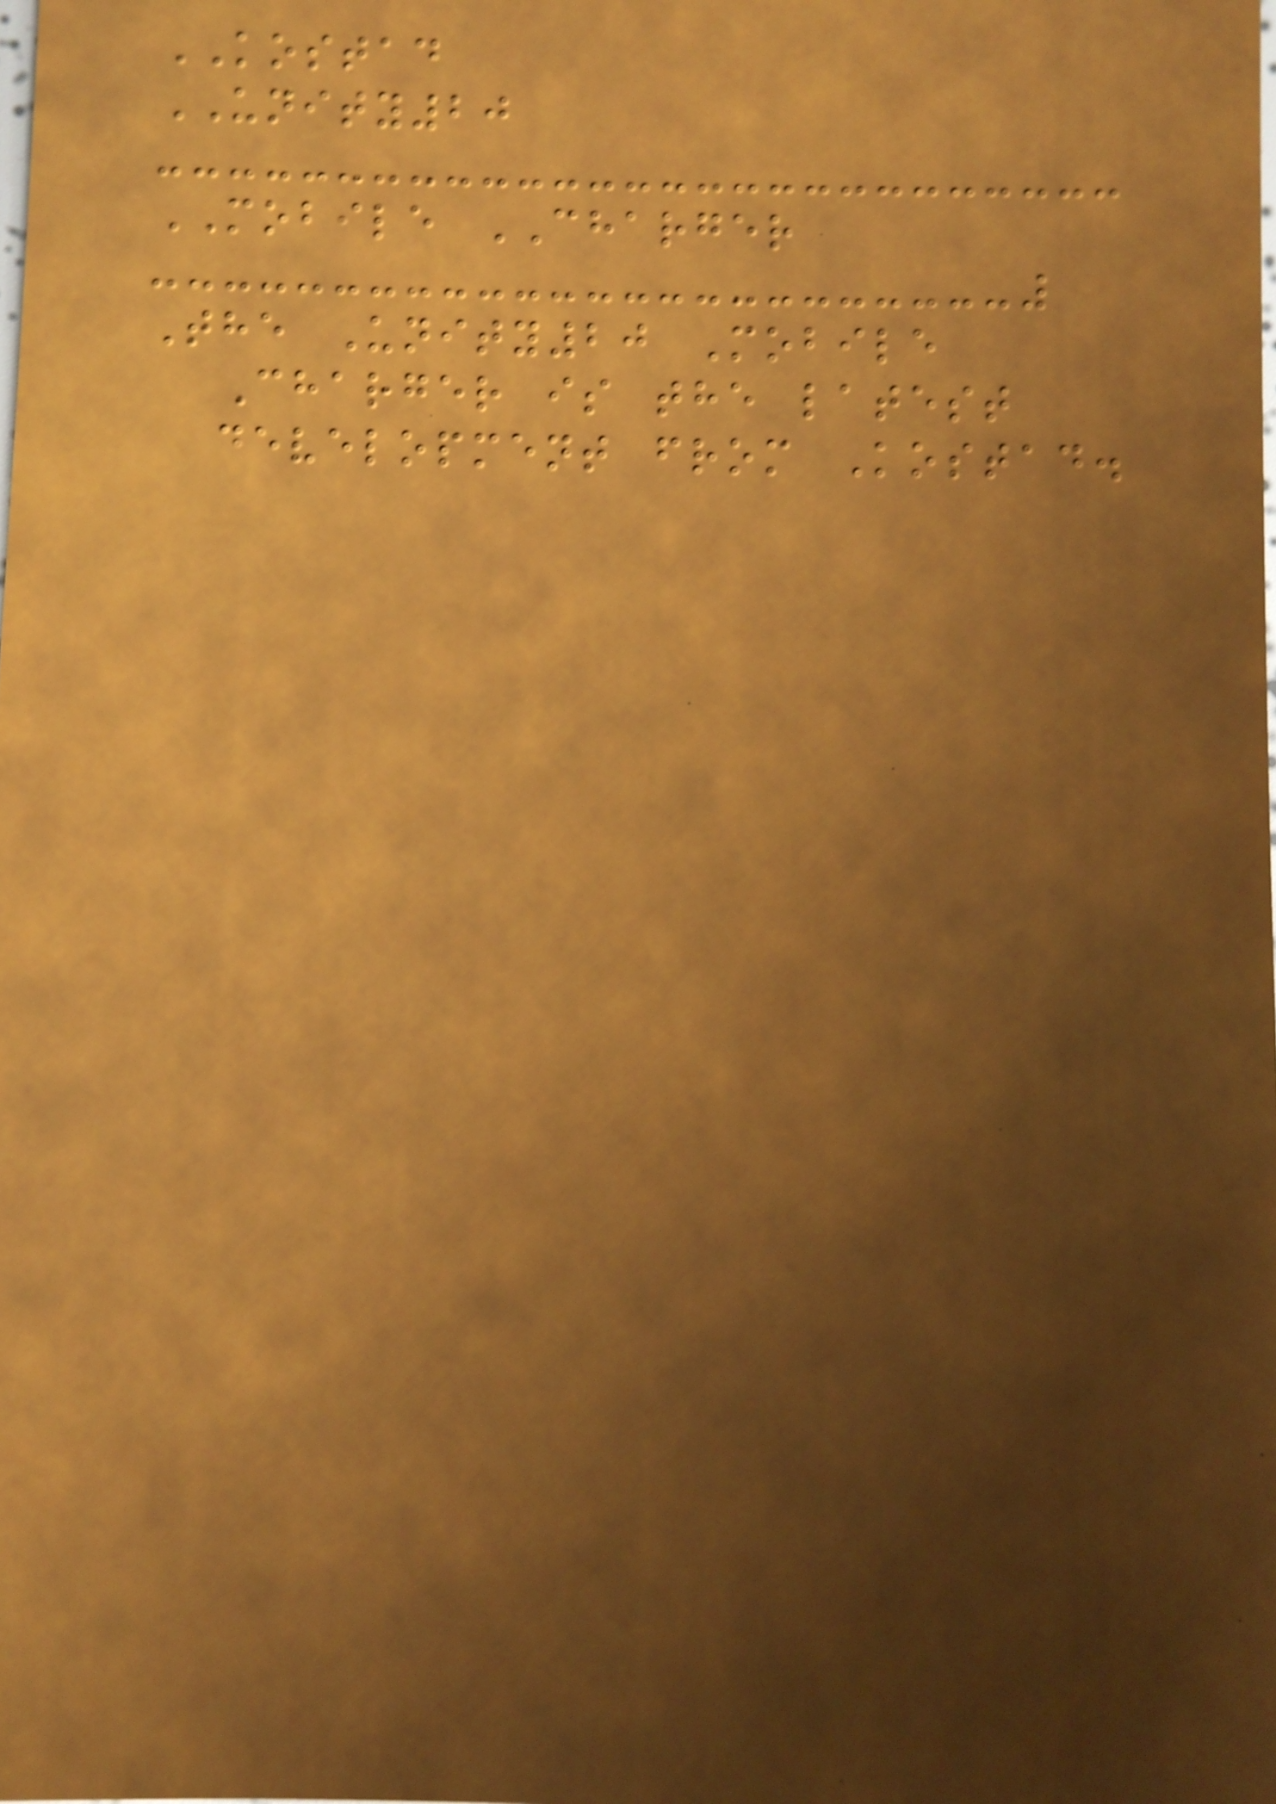KOSTAD
UNITY20
MOBILE CHARGER
The Unity20 Mobile
Charger is the latest
development from Kostad.
